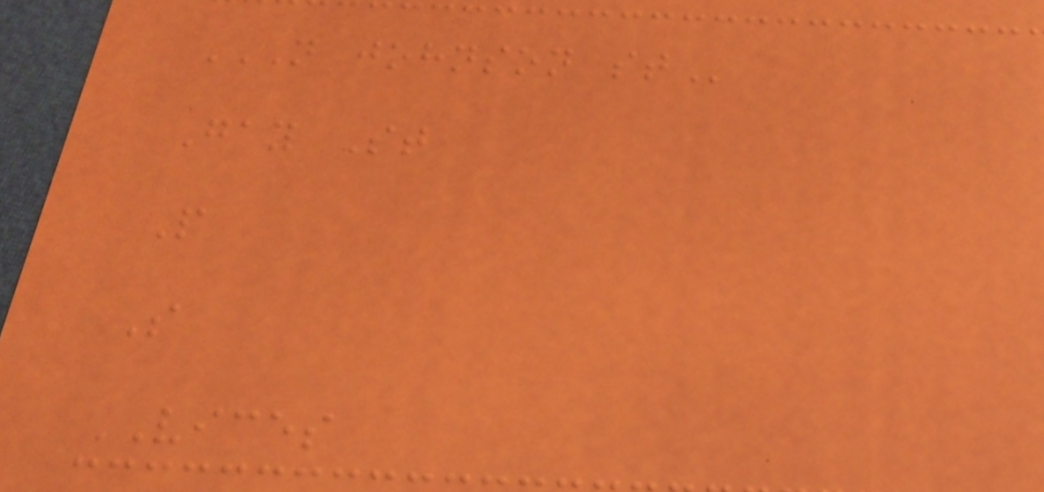N JOHNSON ST
Gay St
P
S
VICES
